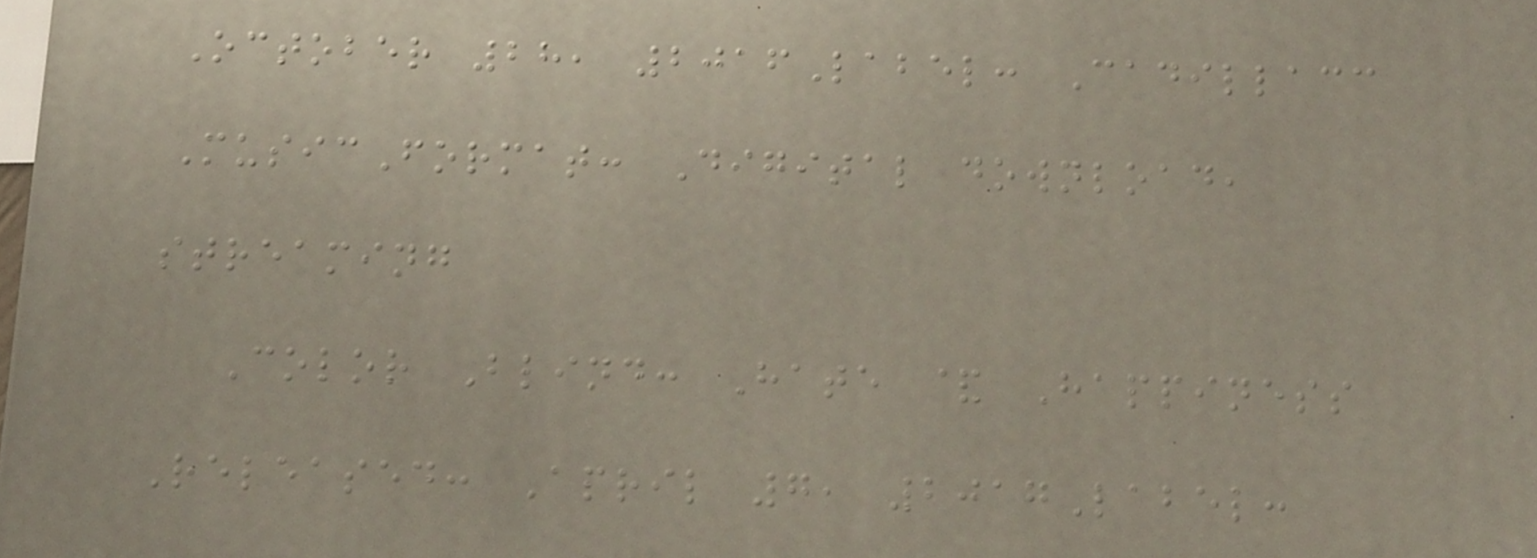October 28, 2016Label: Cadillacc
MusicFormat: Digital download,
streaming
Color Blind: Hate & Happiness
Released: April 7, 2017Label:
